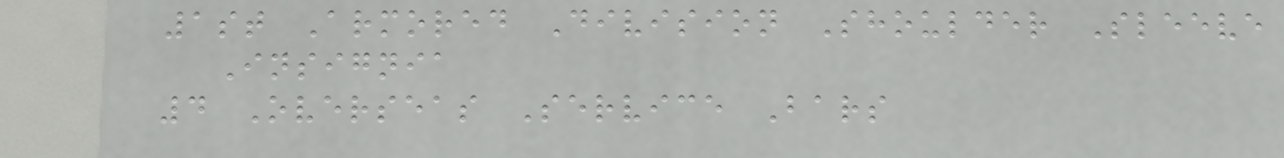1st Armored Division Shoulder Sleeve
Insignia
4 Overseas Service Bars
